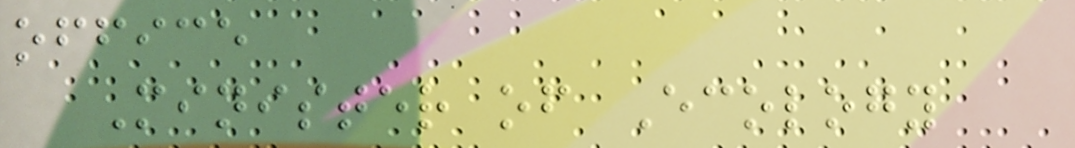office
Minister of Ecology
